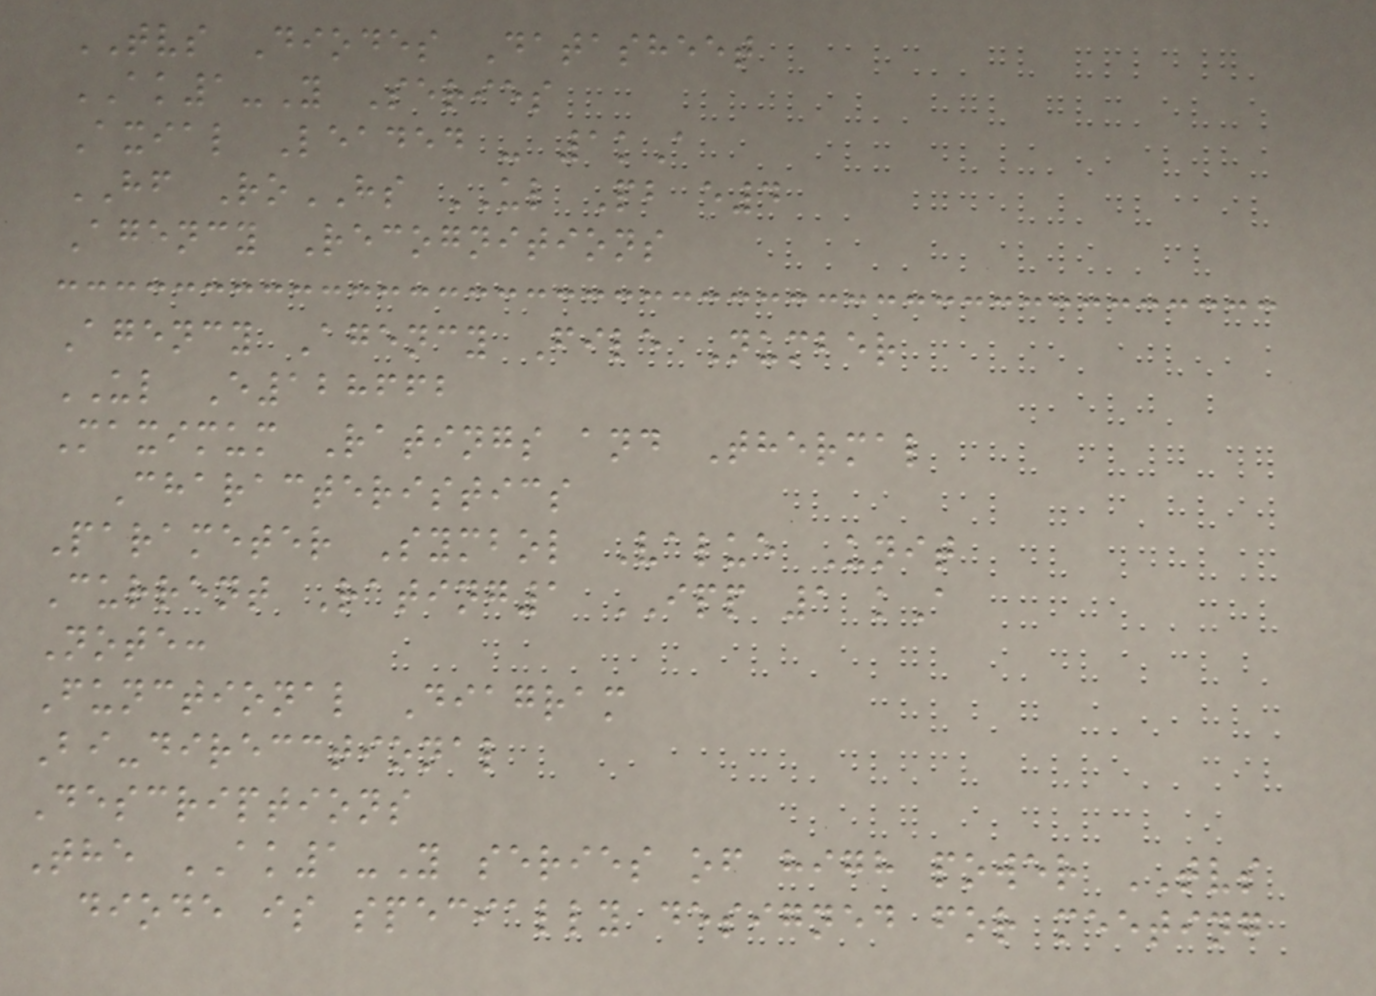TVS Diodes Datasheet
AK1-Y Series
Axial Leaded - 1kA
HF RoHS UL Pb e4
Agency Recognitions
Agency Agency File Number
UL E128662
Maximum Ratings and Thermal
Characteristics
Parameter Symbol Value Unit
Current Rating1 IPP 1 kA
Note:
Functional Diagram
Bi-direcctional
Descriptions
The AK1-Y series of high power TVS
diode is specially designed for meeting
